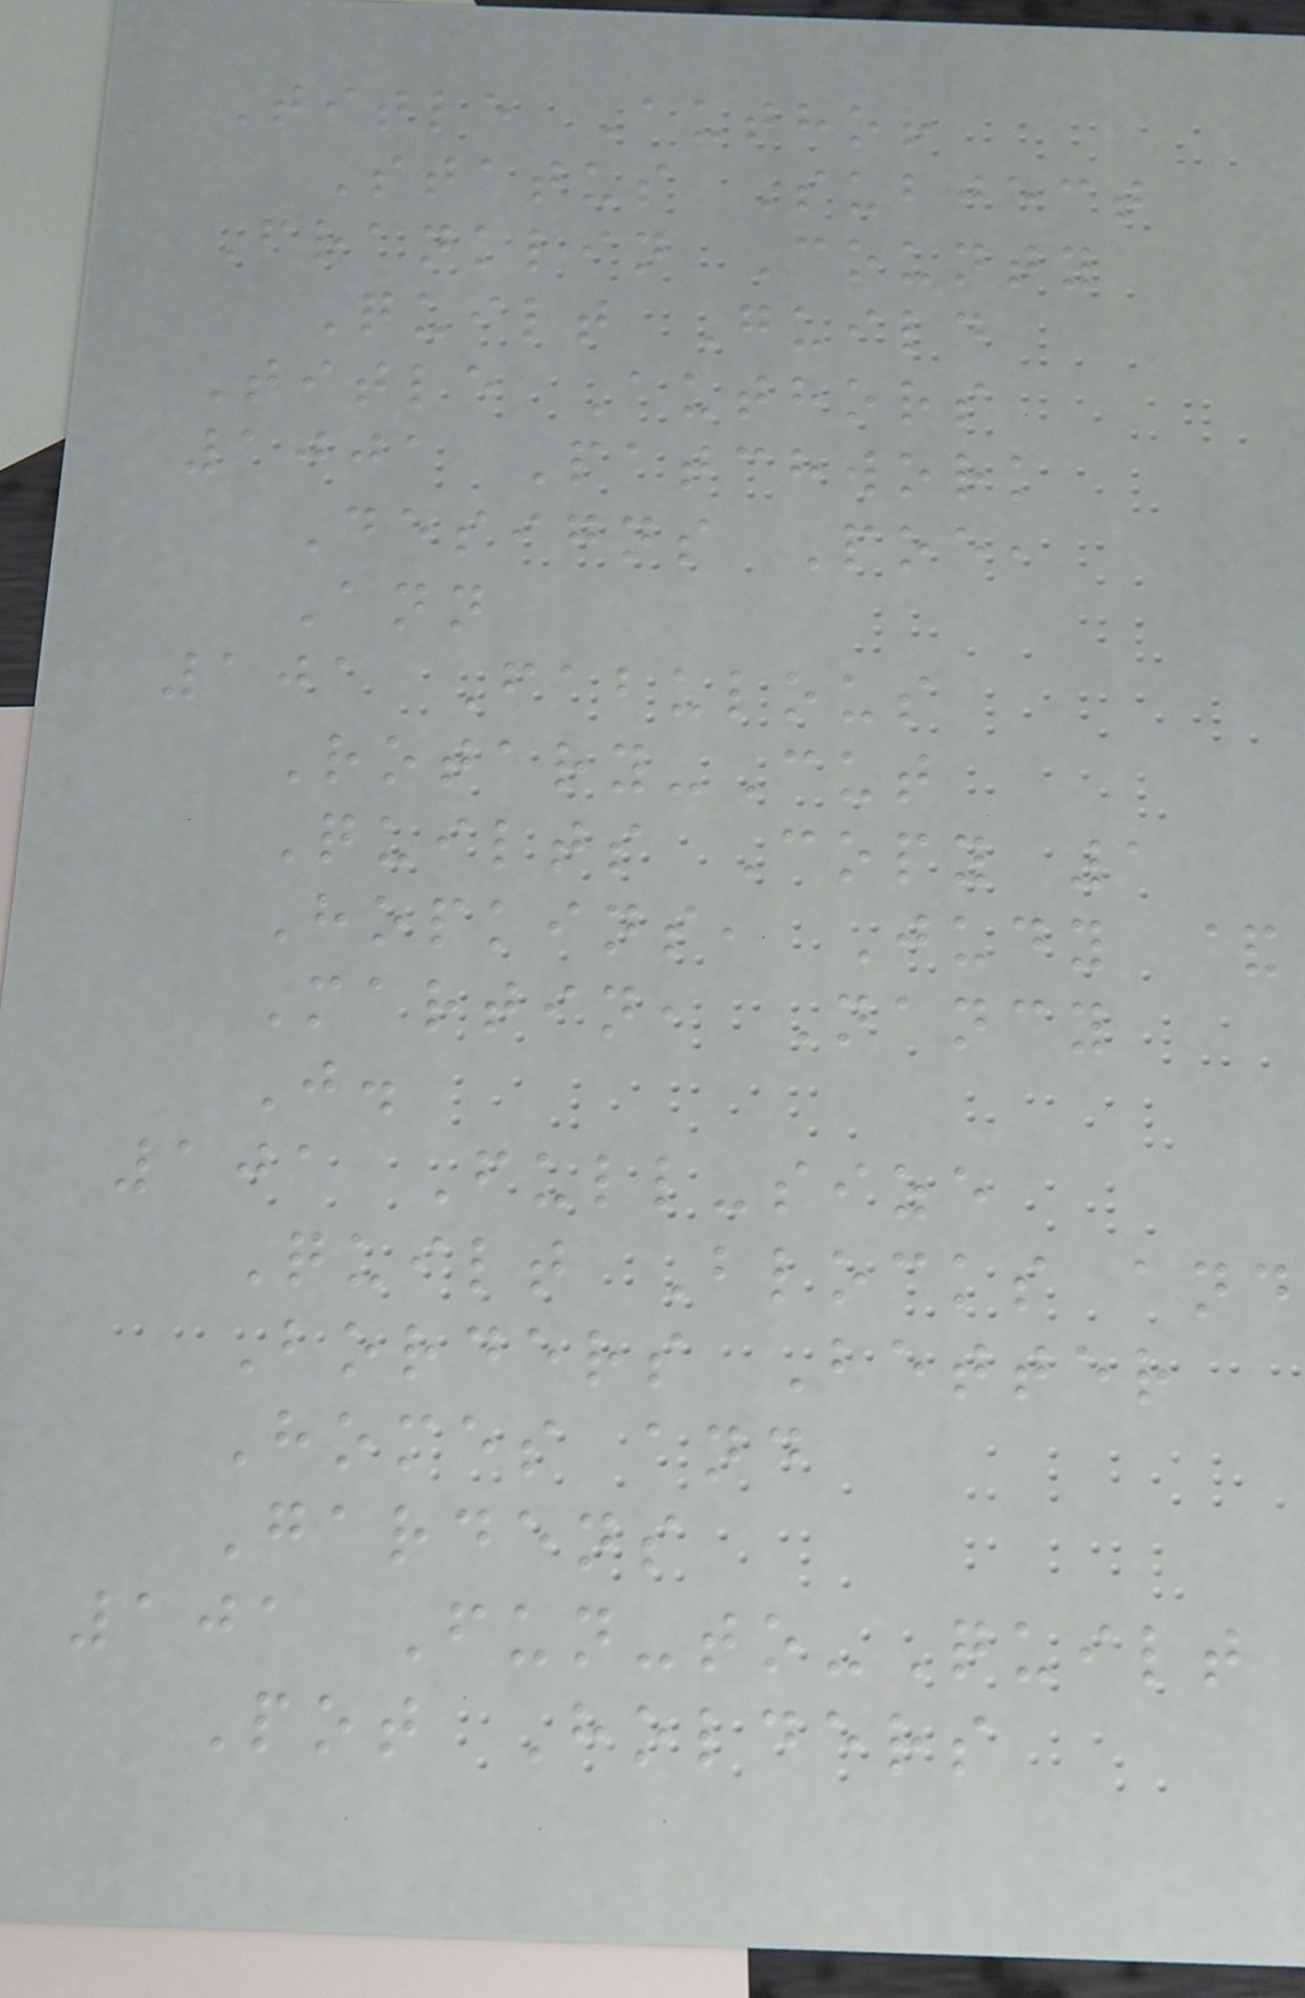Title Author
Status Subject
Franklin County
Quilt Guild
Title Authors
1001 Patchwork
Designs Poe,
Ann
101 Fabulous
Rotary-Cut
Quilts Copy 1
Hopkins, Judy &
Martin, Nancy
J.
101 Full-size
Quilt Blocks and
Borders Better
Homes and
Gardens
101 Fun-to-Quilt
Pot Holders
